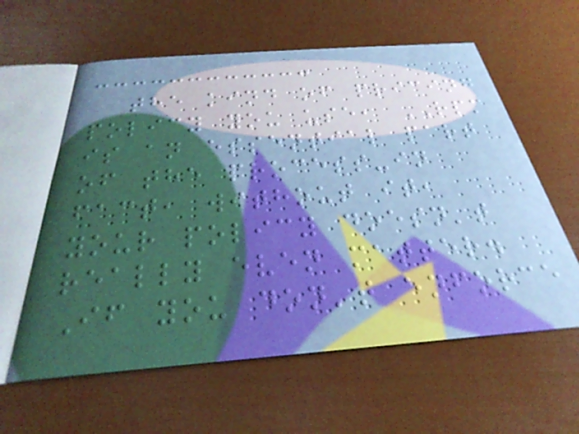the kind of pricing
policy you use, RPM
is an essential part
of the process-in
fact, without it,
your policy doesn't
really even matter.
If you don't enforce
